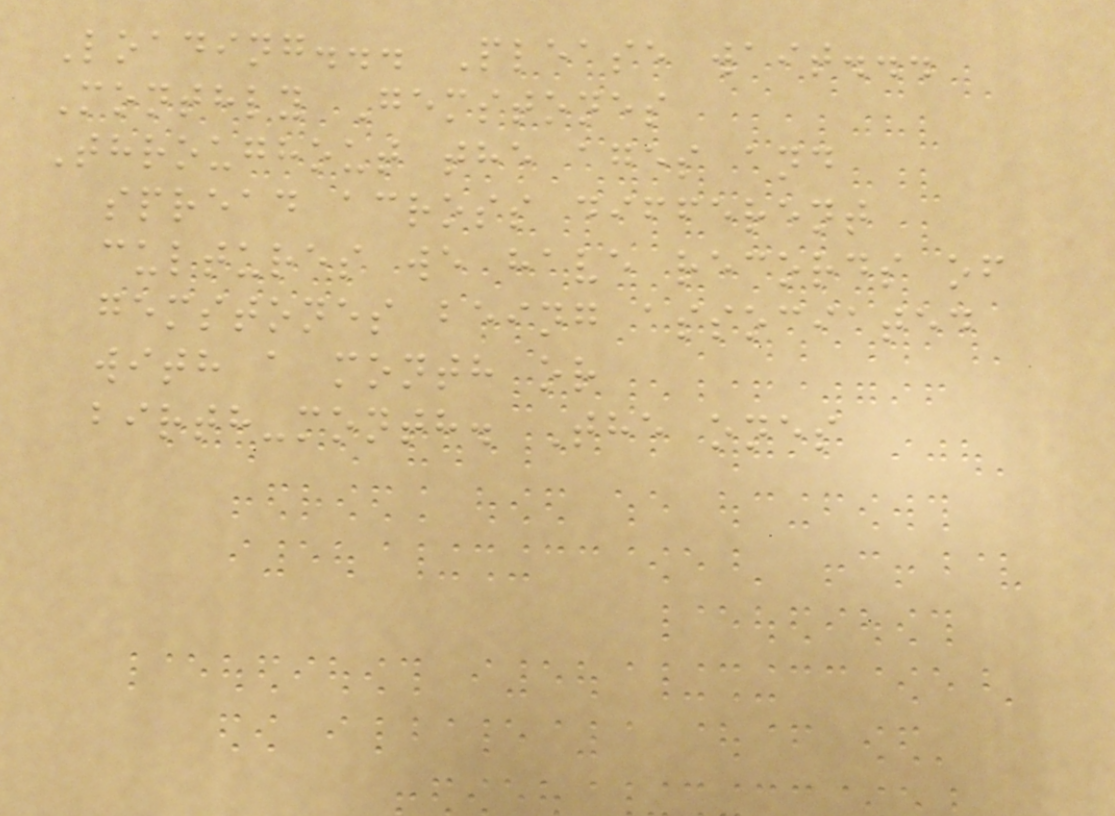Loading... Please wait...
Monthly Gemstones
Throughout the ages and
spread across different
cultures we have records of
gemstones being associated
with a month or
birth-month. The ones
